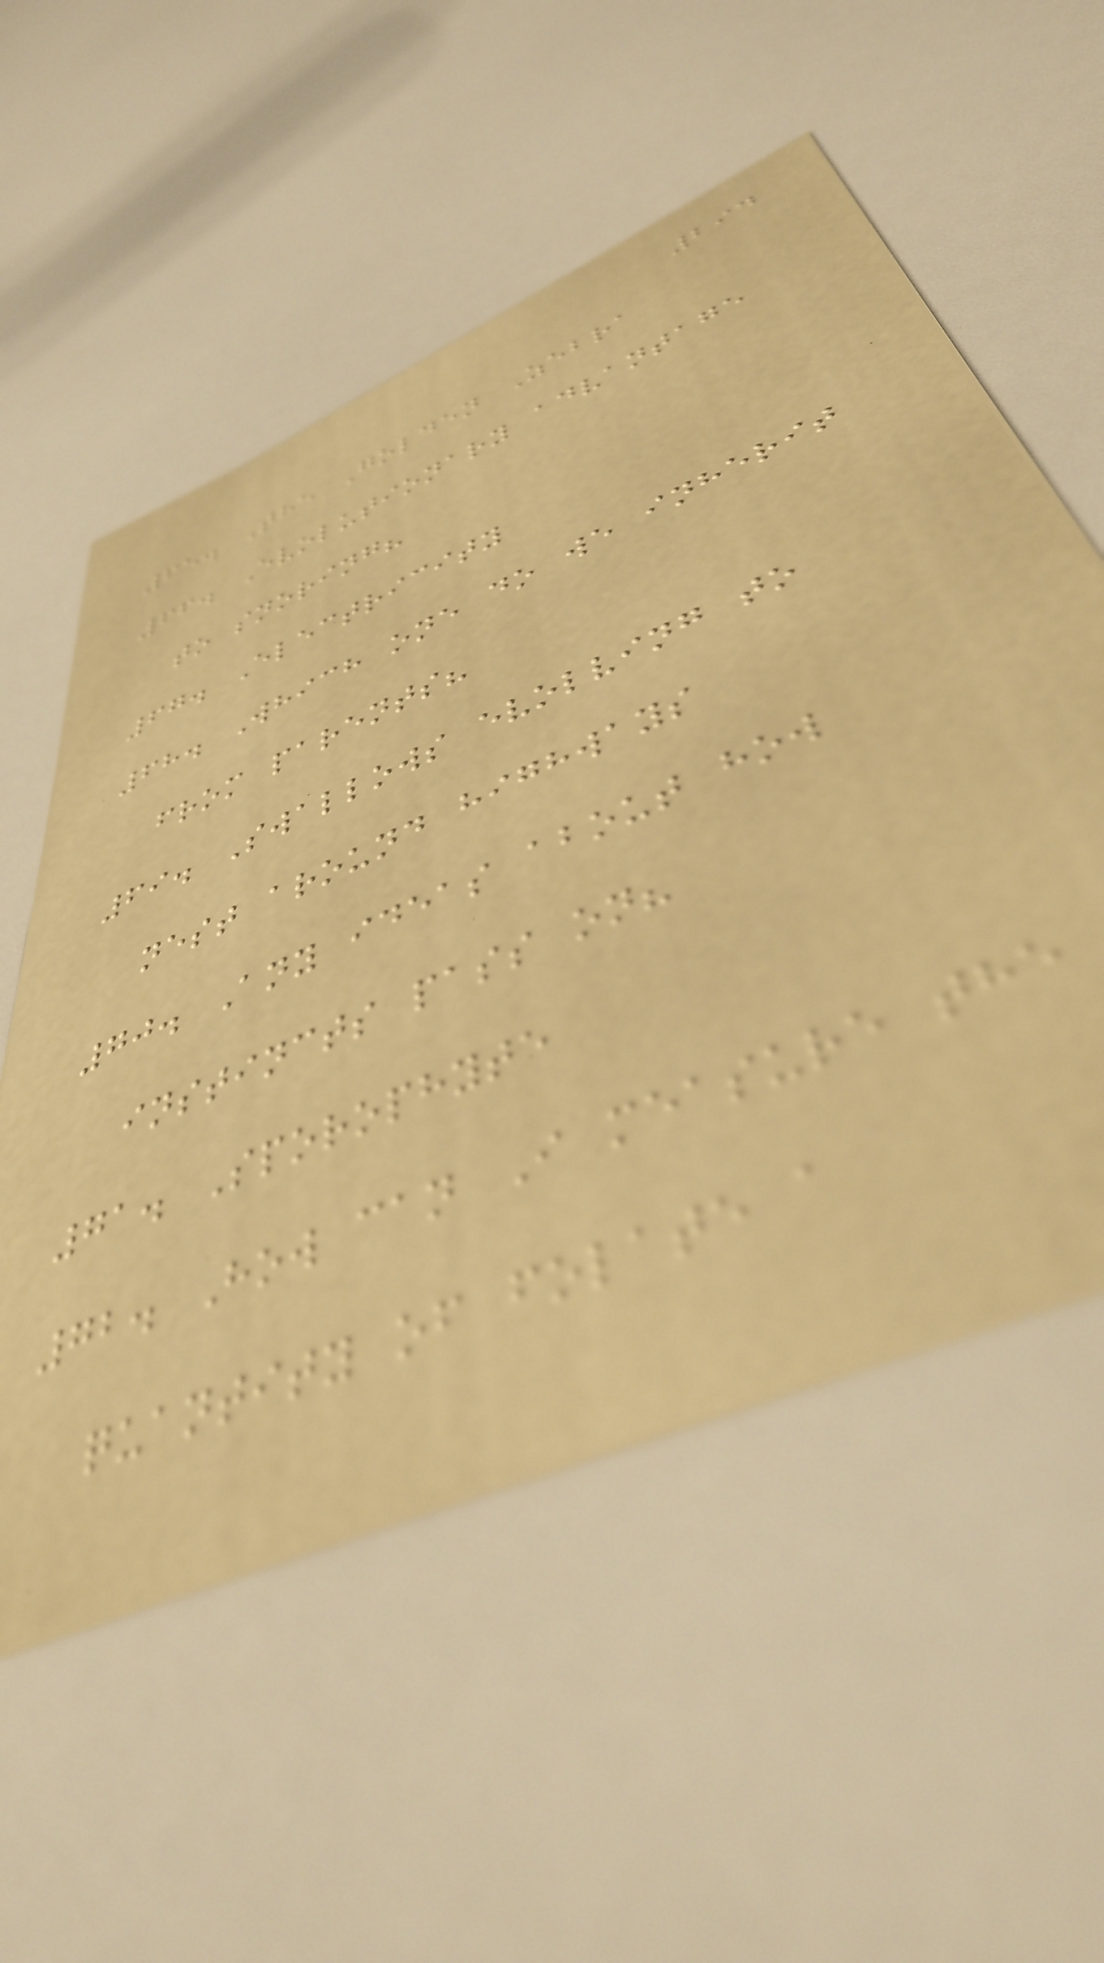294
65. The Golden Zebra
66. Evolutionary advantage
to snoring?
67. Electricity
68. Which one do we inherit
from parents?
69. Swallows evolving to
nest around highways
70. Any ideas about how
instincts pass on?
71. Sporophyte
72. How can I measure the
quantity of folate a
